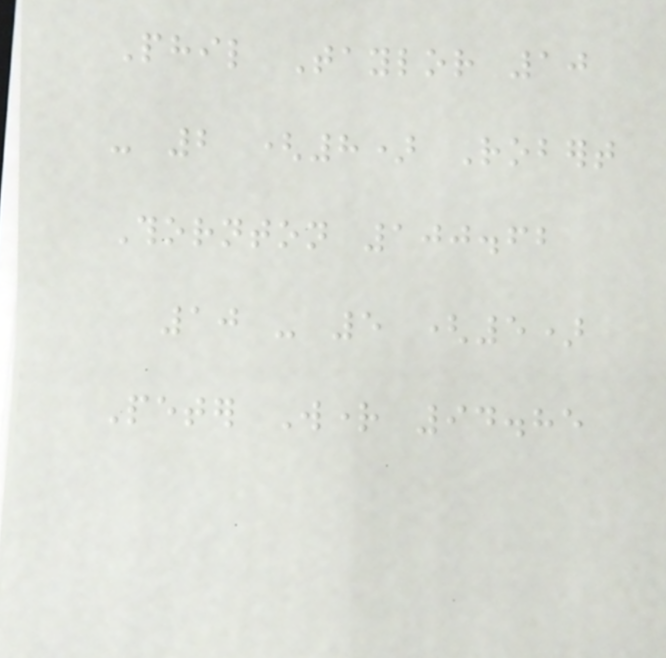Phil Taylor 10
- 2 (8) Robert
Thornton 100.62
10 - 5 (5)
Peter Wright 94.85
